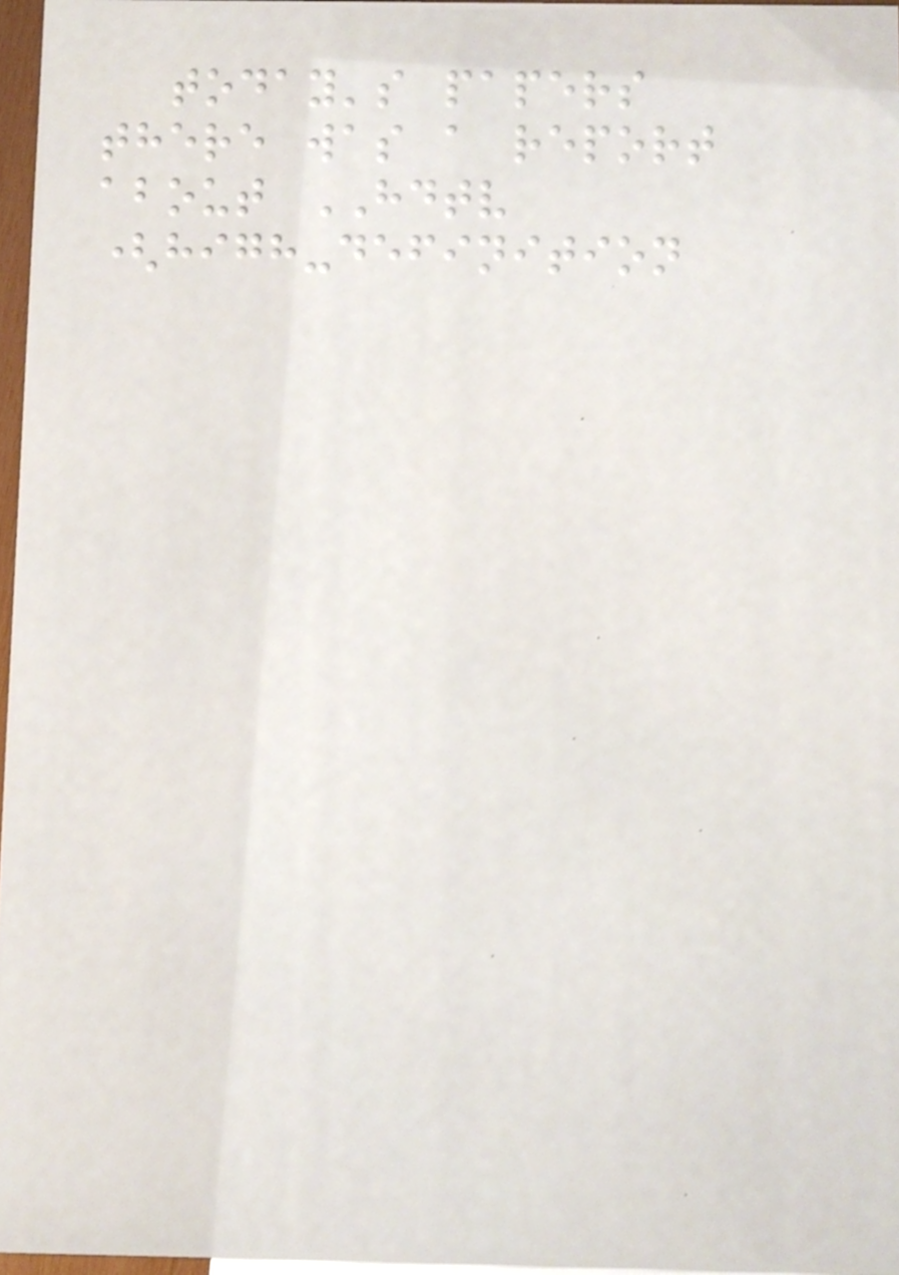today's papers
there was a report
about HDTV
(high-definition
